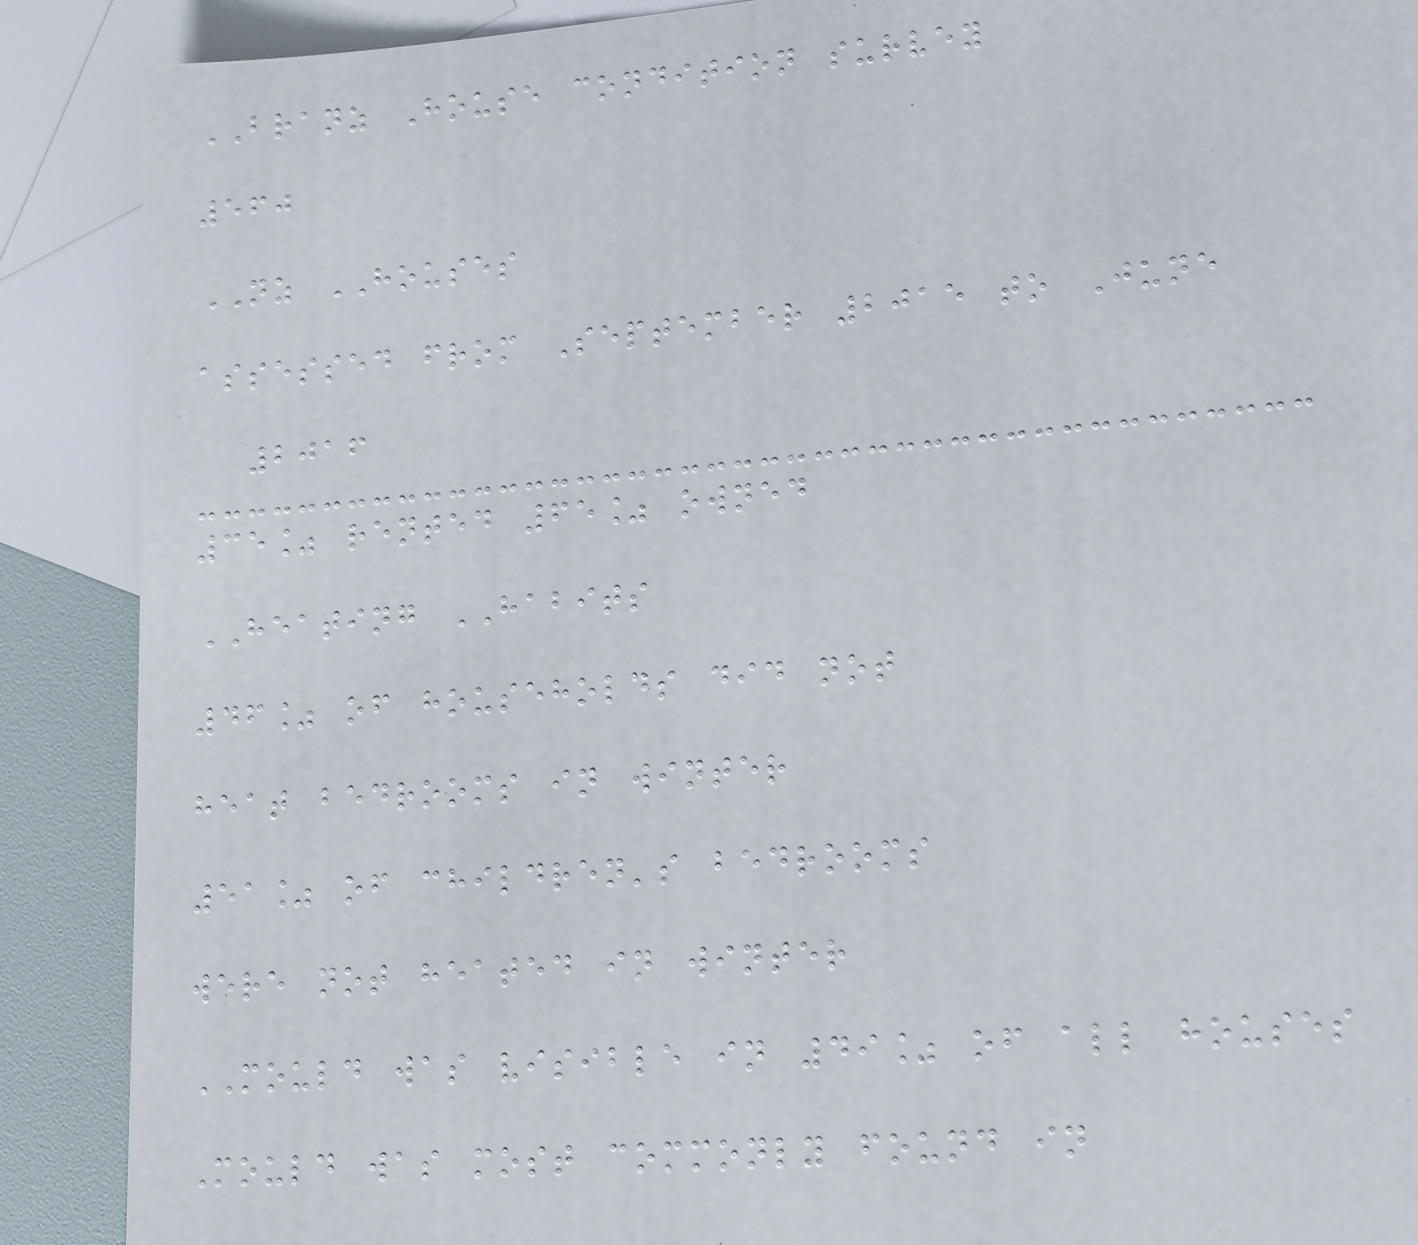BRANZ House condition survey
560
NZ HOUSES
assessed from September 2015 to June
2016
35% rented 65% owned
HEATING HABITS
46% of households did not
heat bedrooms in winter
51% of children's bedrooms
were not heated in winter
MOULD was visible in 49% of all houses
Mould was most commonly found in
